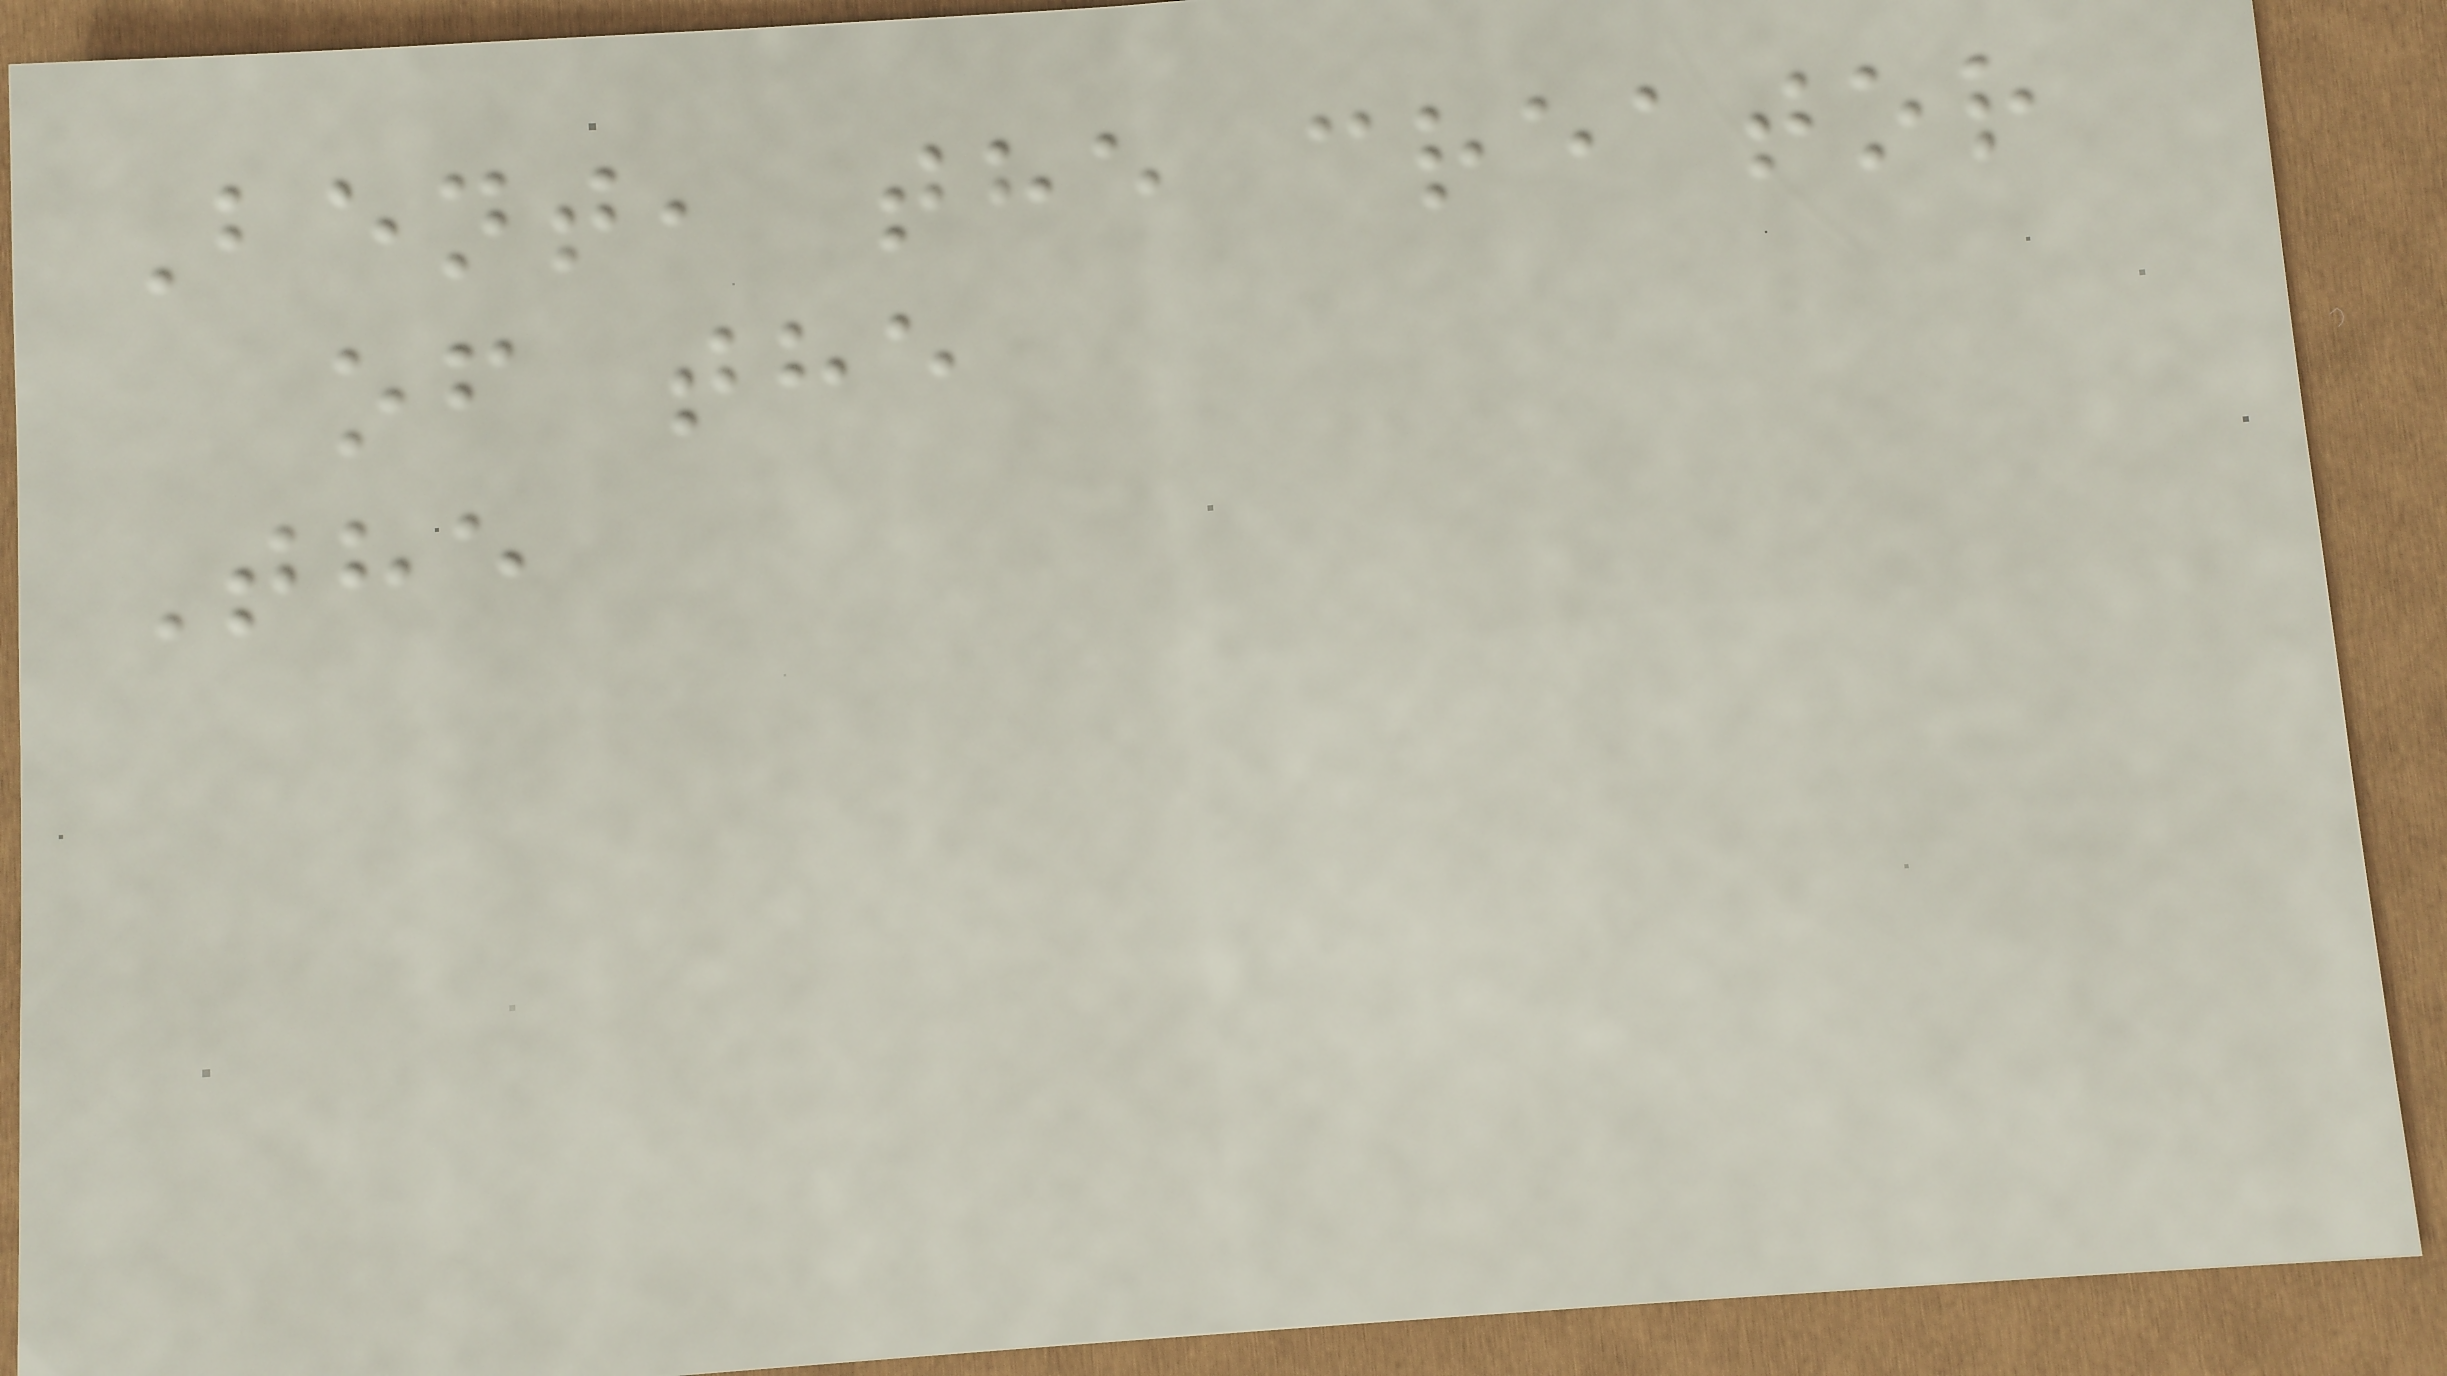Bent, the creator
of the
The
